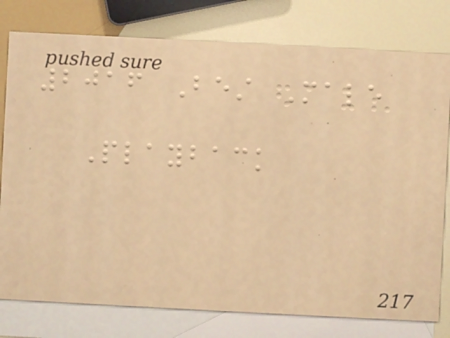2016 Best Male
Playback
